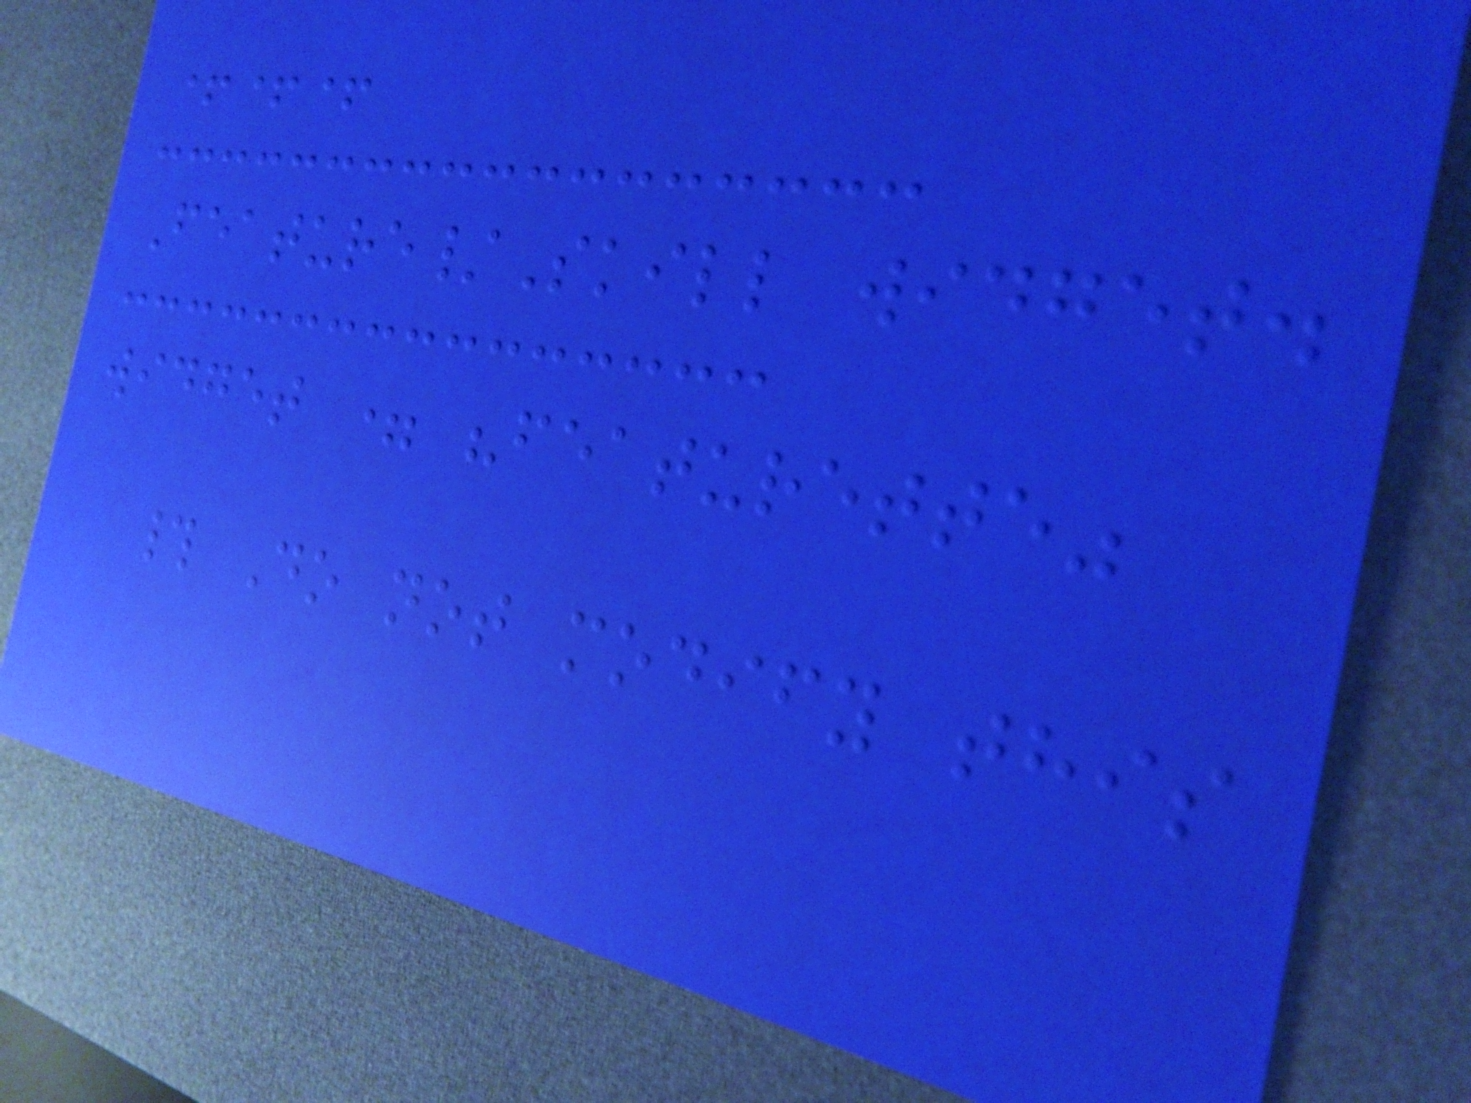+++
Feature/Skill widget.
widget = "featurette"
# Do not modify this
